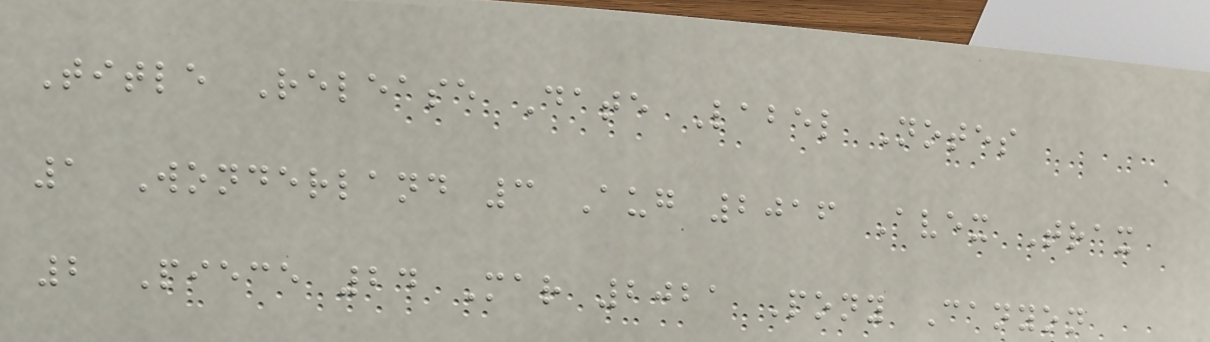Title Release Date Label Notes
1 Wonderland 3 Aug 2016 Avex Trax
2 Piece 24 Mar 2021 Pony Canyon
